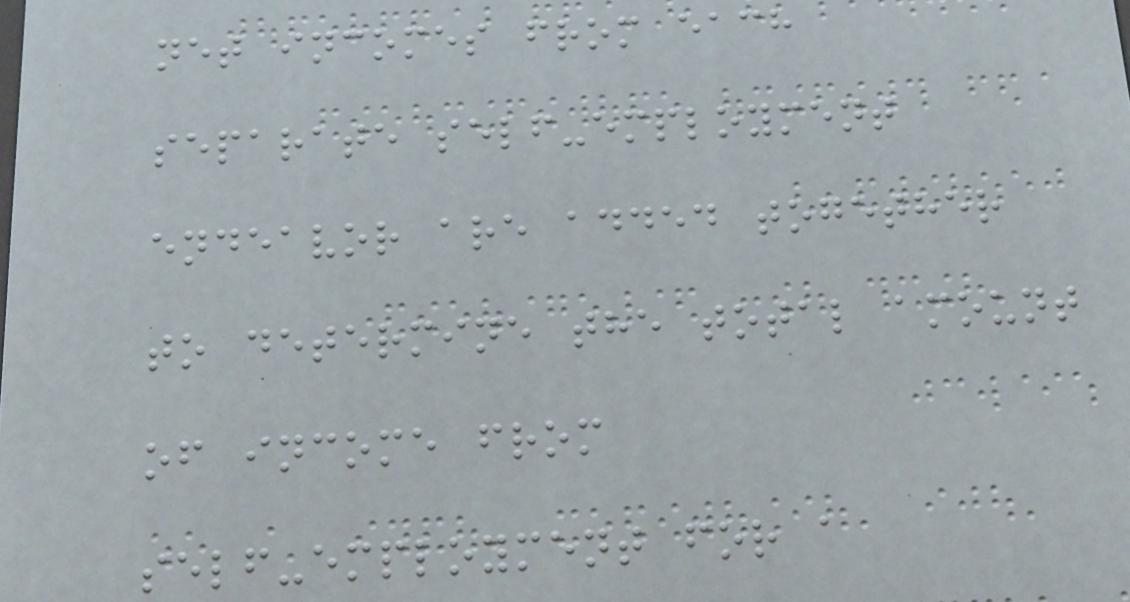net incomes from each
separate self-employment
endeavor are added together
to determine the total amount
of income from
self-employment for a
